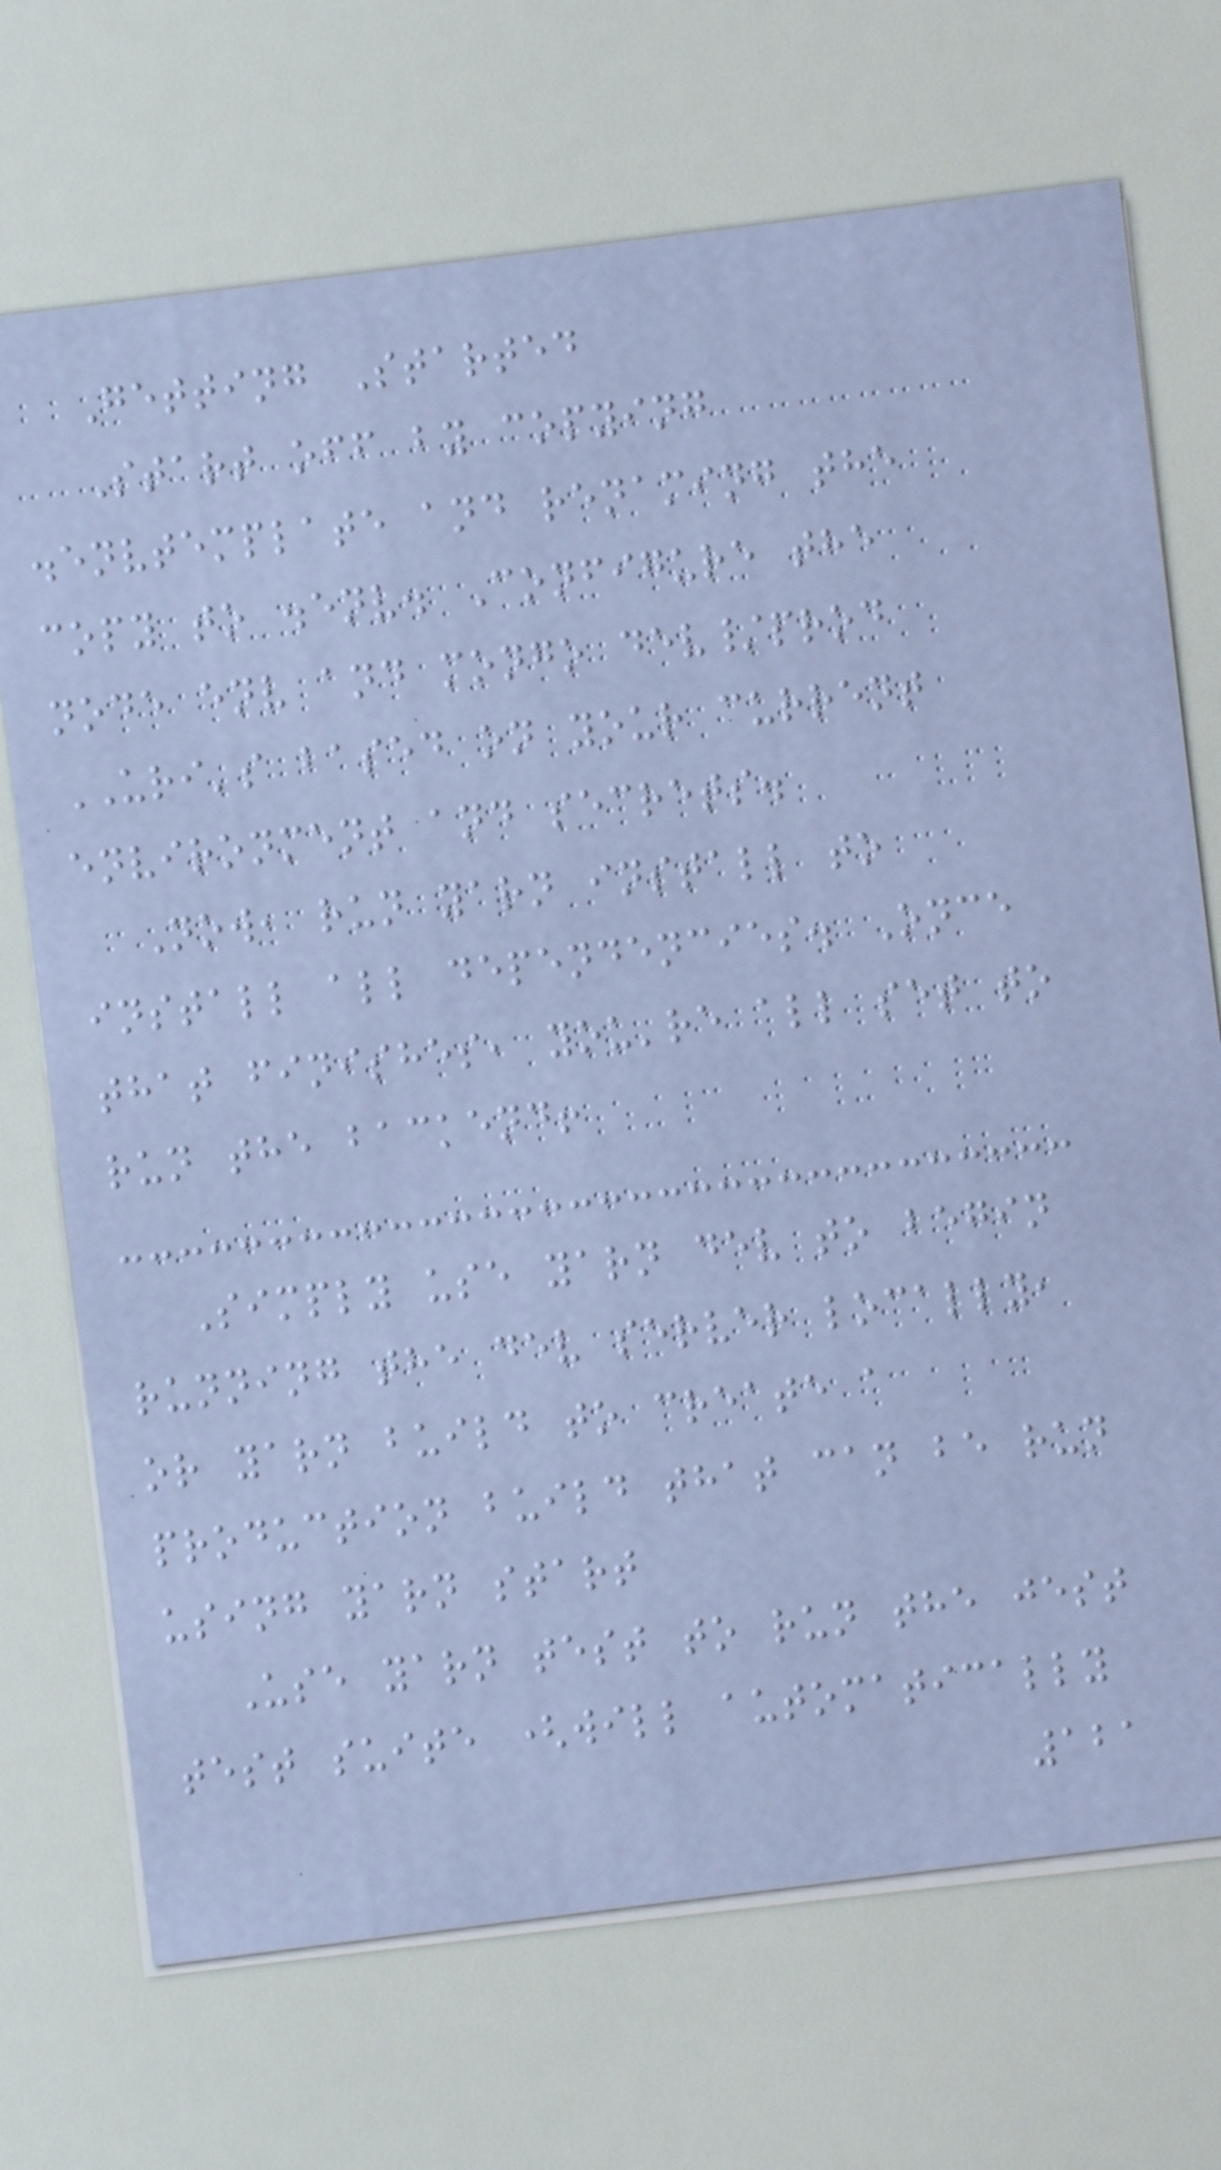Getting Started
Start off by copying
.envtemplate and renaming the
copy to .env. Configure the
node env and mongo dev/prod
URI's based on your current
environment and secrets.
Now, run yarn install to
install all dependencies. Once
that finishes, you're all set to
run the backend!
Simply use yarn dev to begin
running the dev server locally,
or yarn build to create a
production build that can be run
using yarn start
Use yarn test to run the jest
test suite (will automatically
121
